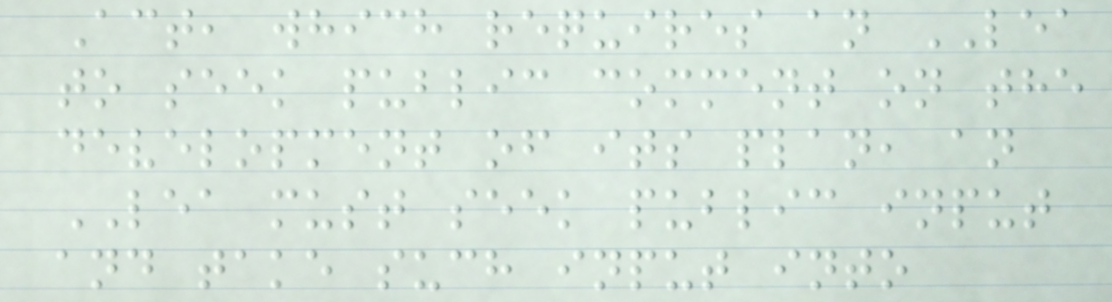Act, which requires an LEA
to seek public comment on the
development of its plan, an
LEA must seek public input
and take such input into
